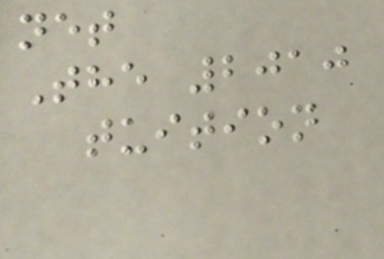net
The 2010
tuition
